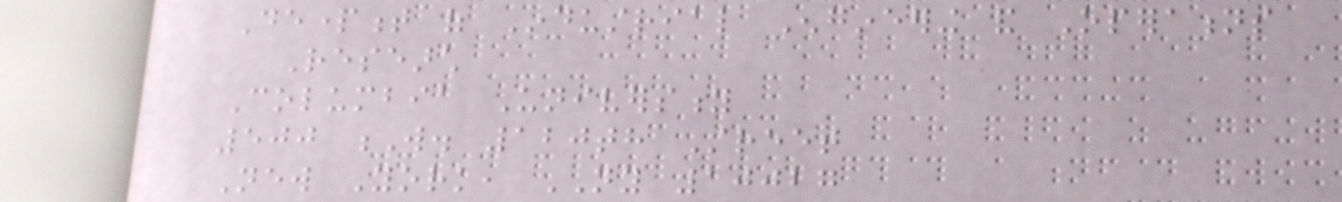Department of Industrial Engineering and Operations
Research
Columbia University
500 W. 120th Street
New York, NY 10027
